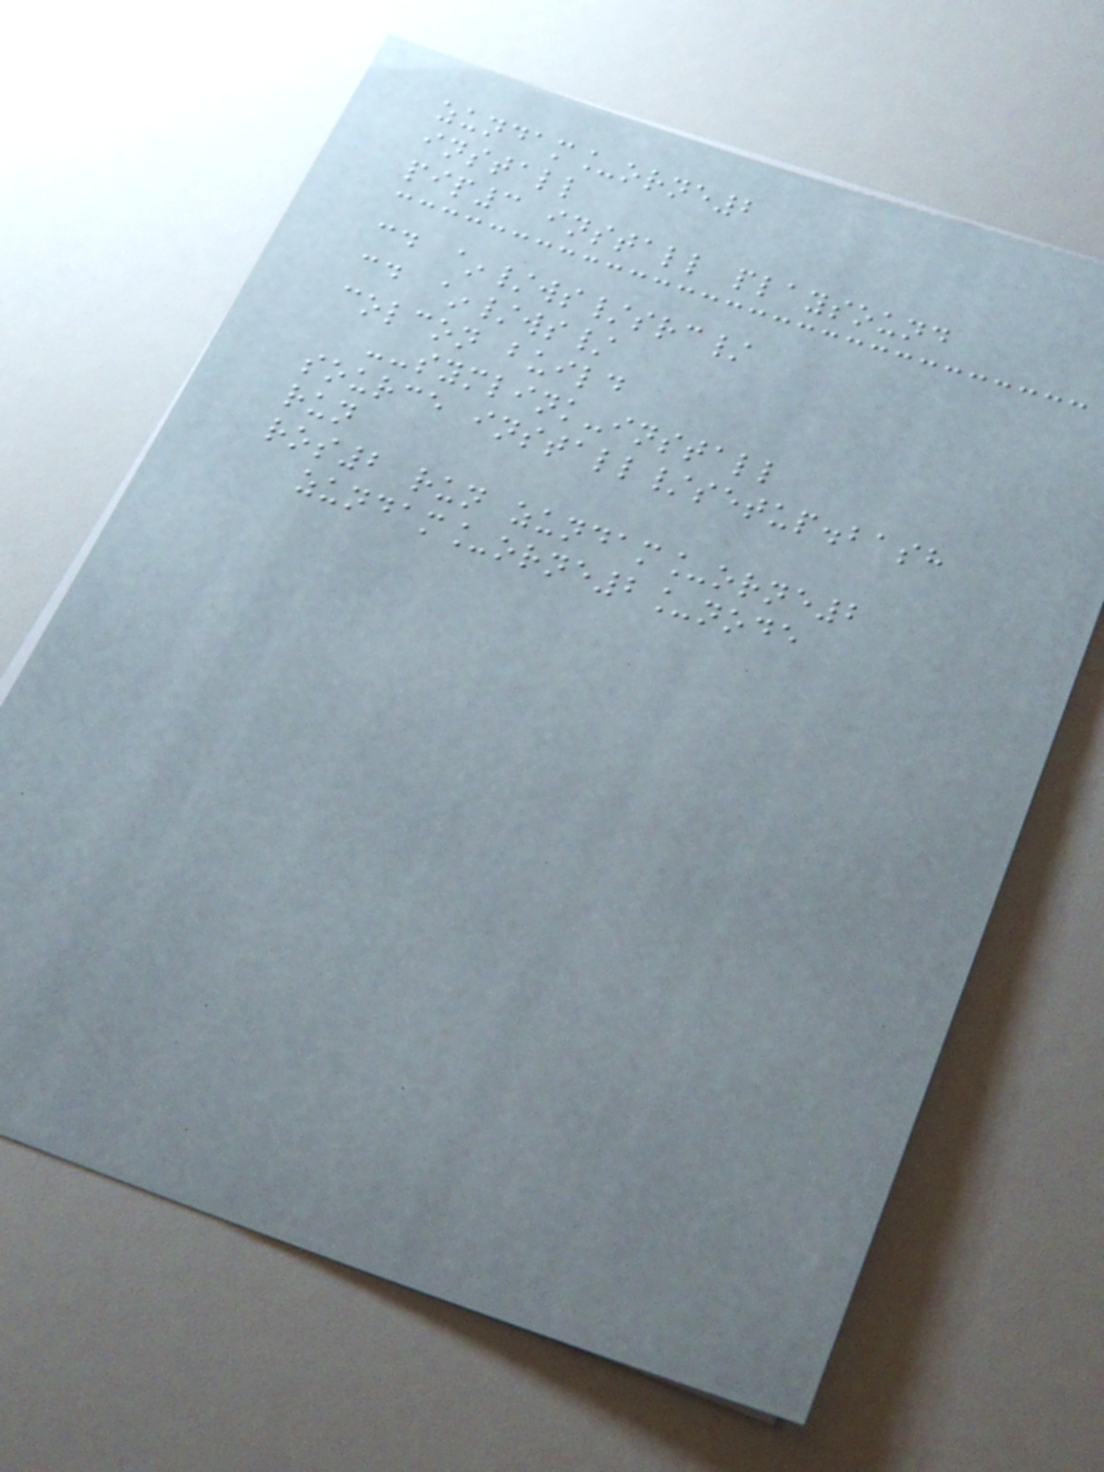zundam_orne2
install
pip3 install playsound
cd ~/ws/src/
cd ~/ws/
colcon build
--symlink-install
source install/setup.bash
run
ros2 run zundam_orne2
zundam_orne2_node
